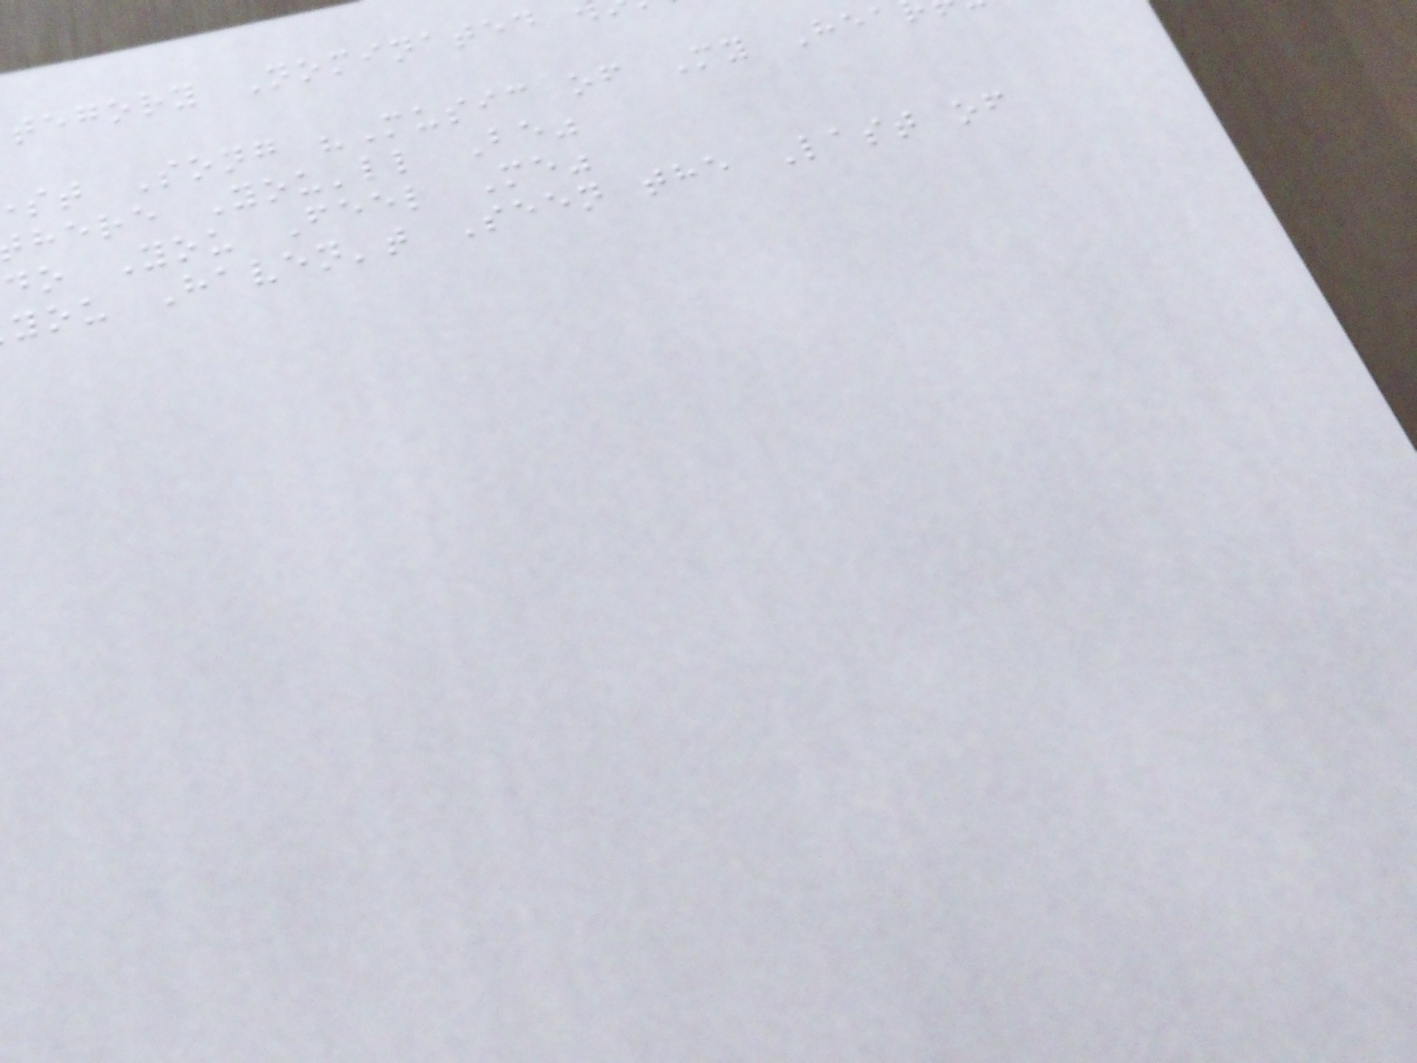tegory Nominated
st Song "Music of My Hea
here You'll Be"
do You Feel Me"
you Haven't Seen the Last of
